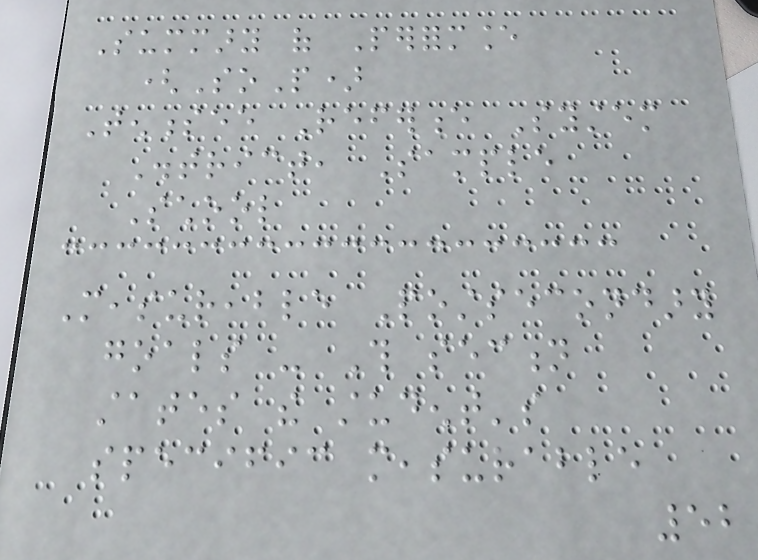Summary of Performance
(SoP)
Tennessee Reference System
District, Sample
School
Measureable Postsecondary
goals - This section
states the student's
specific measurable
52
